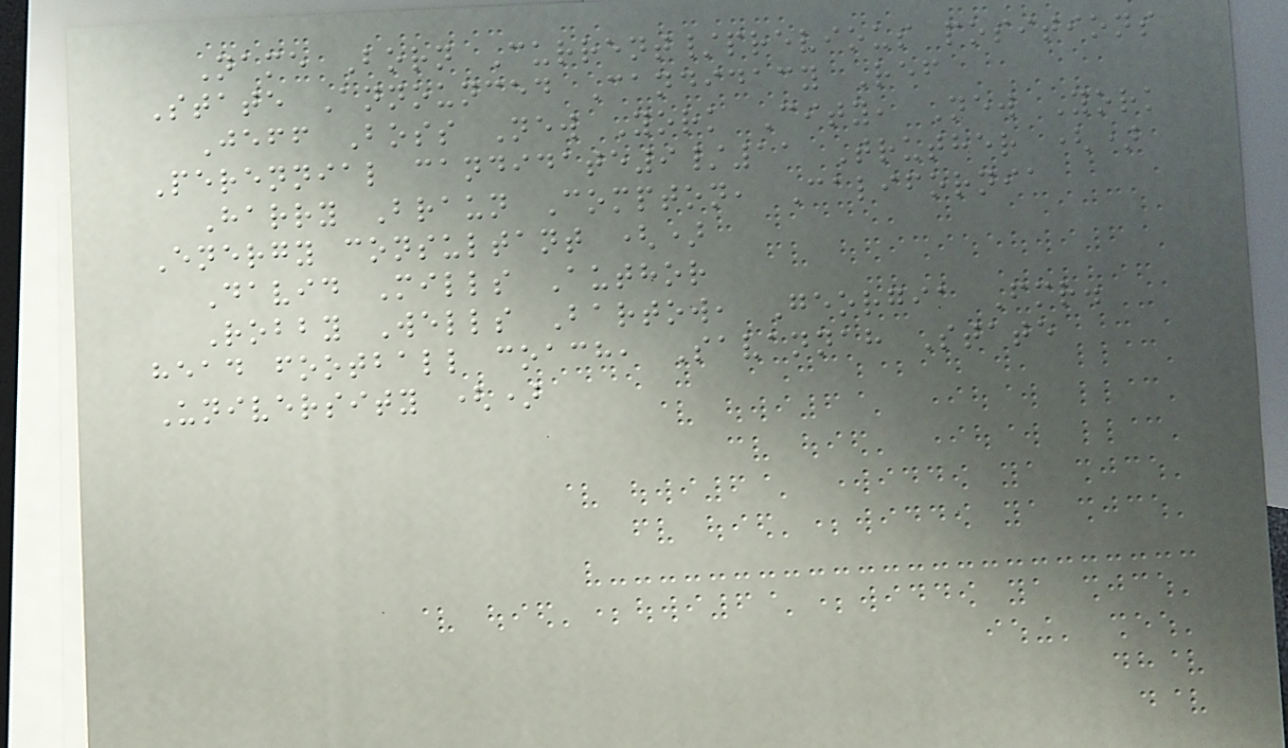Name Born Current/previous positions
State Announced Candidacy Ref
Jeff Boss New York City, New York
Perennial candidate9/11 Truther ()
Harry Braun Compton, California
Energy consultant ()
David Mills Author
Robby Wells Bartow, Georgia Fmr.
head football coach, Savannah State
University ()
